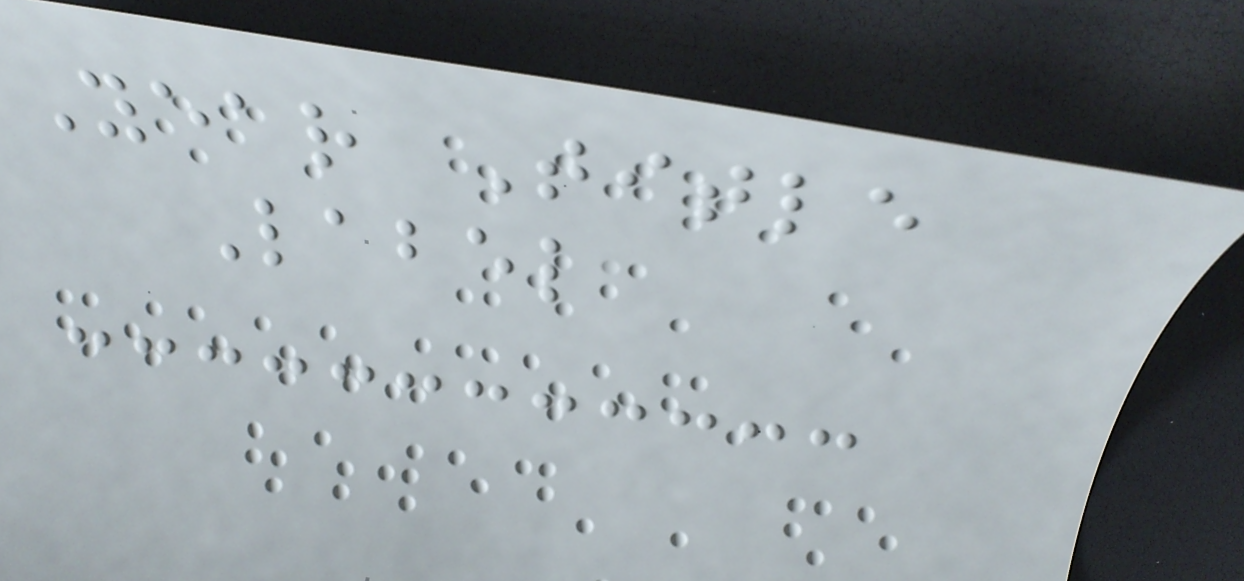Year Title
Label
